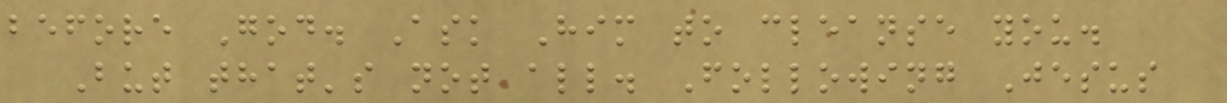before God. Ask Him to cleanse you.
But that's not all. Following Jesus
